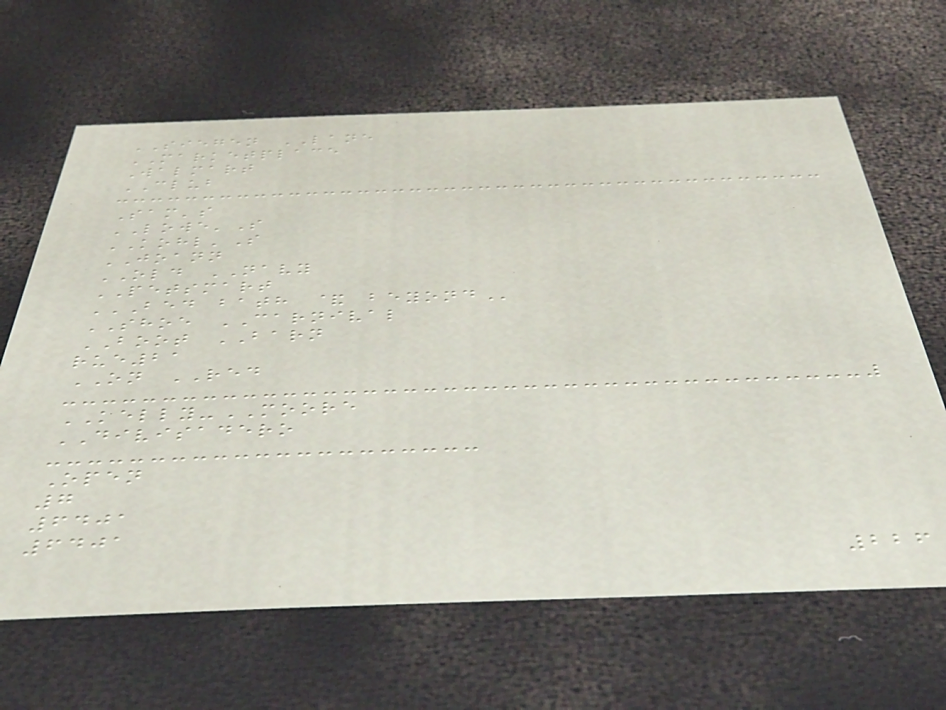SIEGEN LANE
MARKETPLACE
Walmart
CLUB
Sam's
LOWE'S
KOHL'S
JOANN
OLD NAVY
PETSMART
BED BATH & BEYOND
SHOE CARNIVAL
BOOT BARN
rue21
ON RED
KELLY-MOORE
DIVISADERO
Open
7
6401
6401
226
